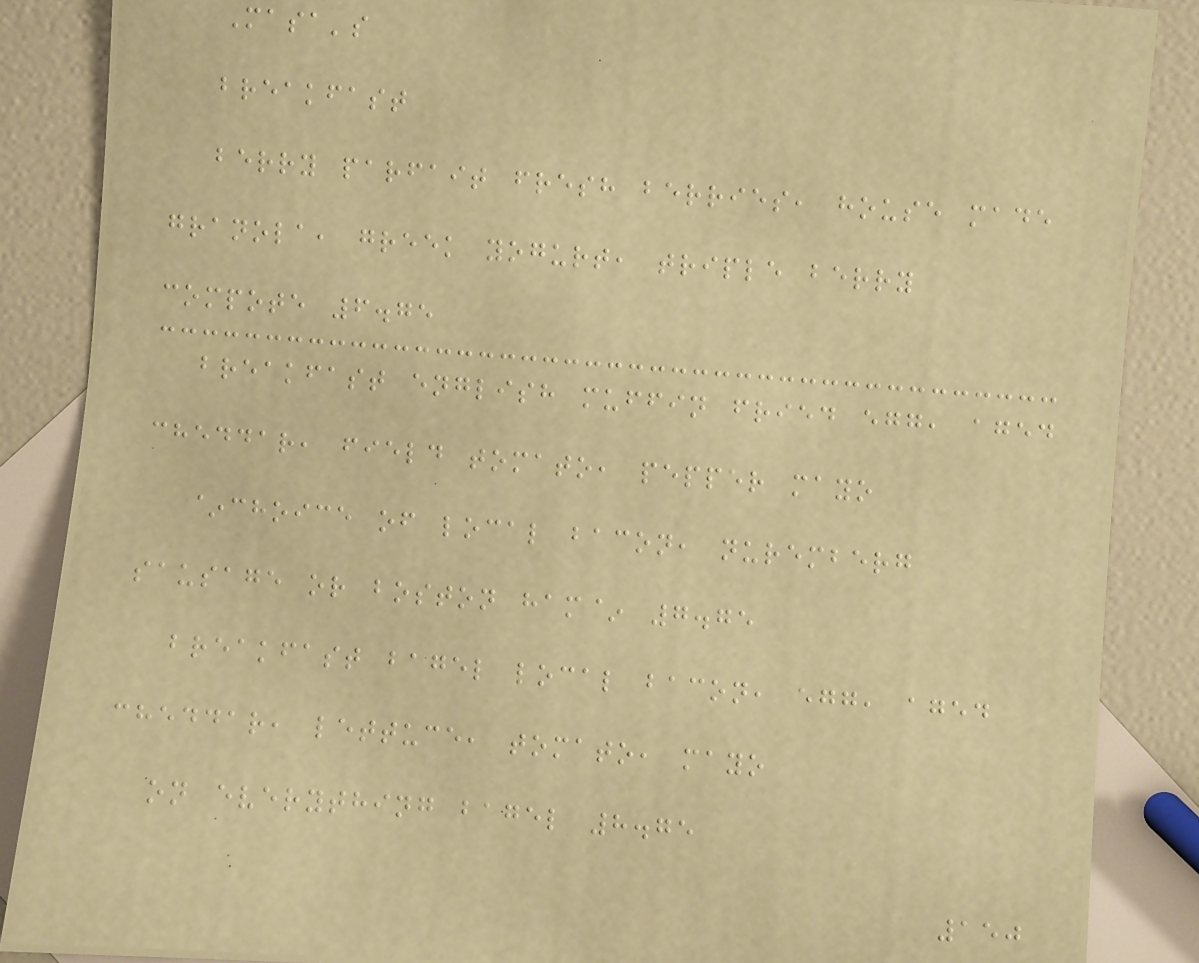Masa's
breakfast
berry parfait fresh berries, house made
granola, greek yogurt, triple berry
compote 6.75
breakfast english muffin fried egg, aged
cheddar, field tomato, pepper mayo
~choice of local bacon, nuremberg
sausage or boston ham~ 7.75
breakfast bagel local bacon, egg, aged
cheddar, lettuce, tomato, mayo
on everything bagel 8.75
150
